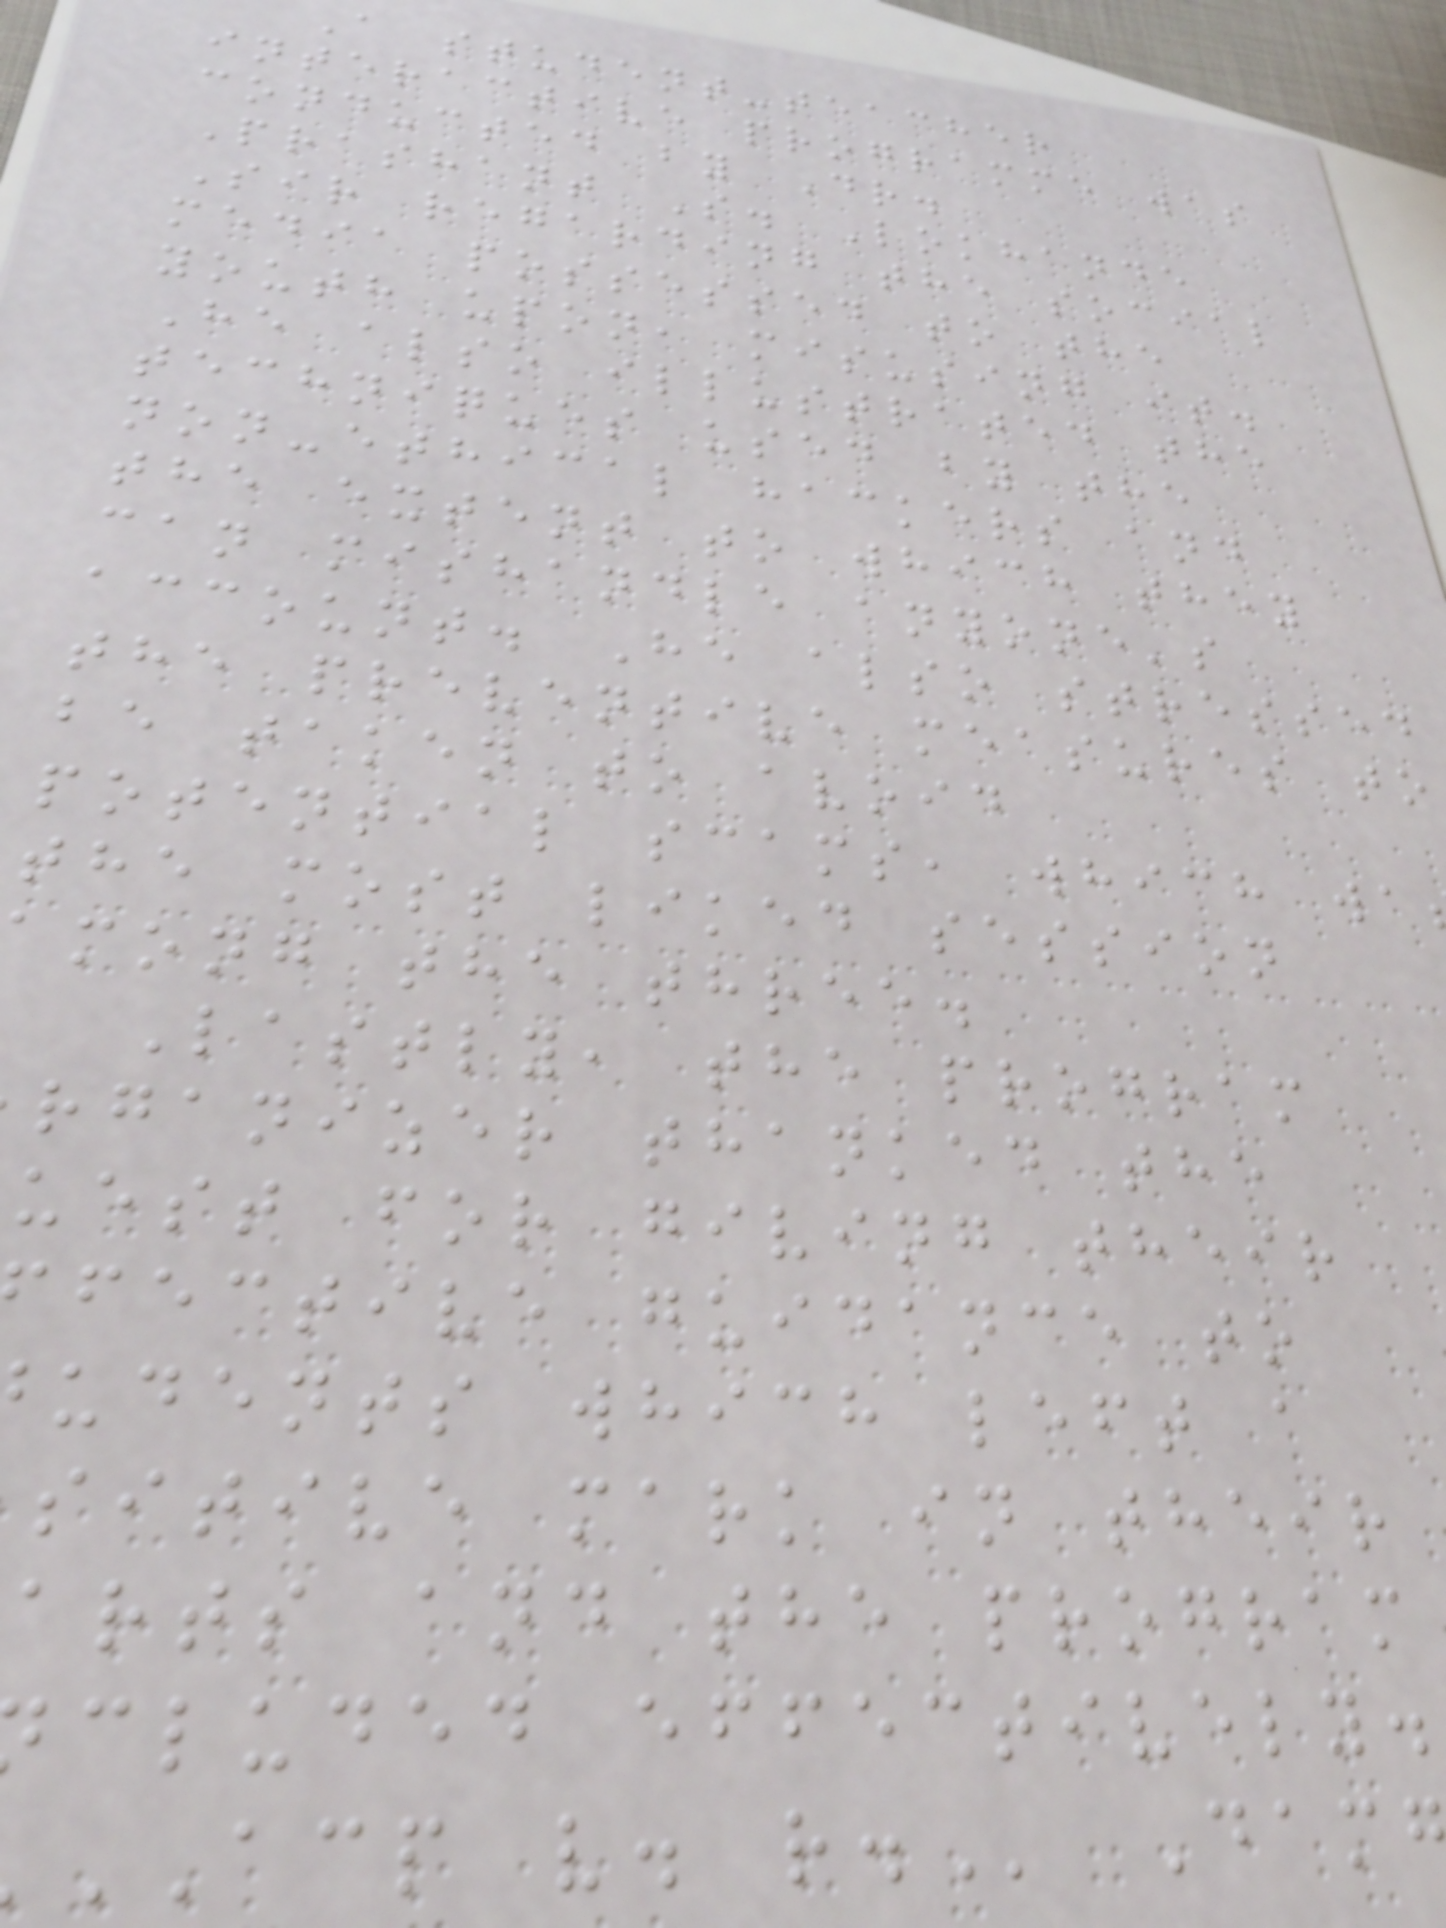A student-teacher
interactive programme was
conducted by Dr.
Prashant S. Lokhande
Sir regarding the social
media possessed to the
youth upon, misusing it.
He also illustrated the
techniques used by the
non-ethical hackers and
the extent to which they
can mishandle anyone's
account. He also stressed
the preventive measures to
be taken to avoid
potential scams, which wa
the most liked session
mong the three.
Lastly, the program
rganizer thanked the
uest for giving their
fective guidance to
udents which left a
sitive mark in their
arts and the program
cluded effectively.
ACP v.
